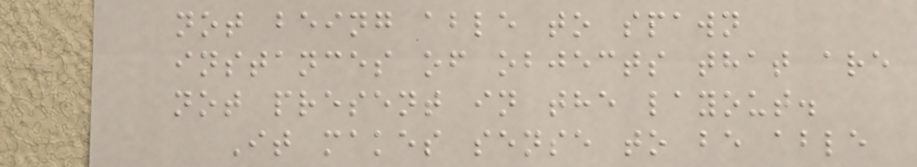not being able to spawn
instances of objects that are
not present in the layout.
It makes sense to be able
